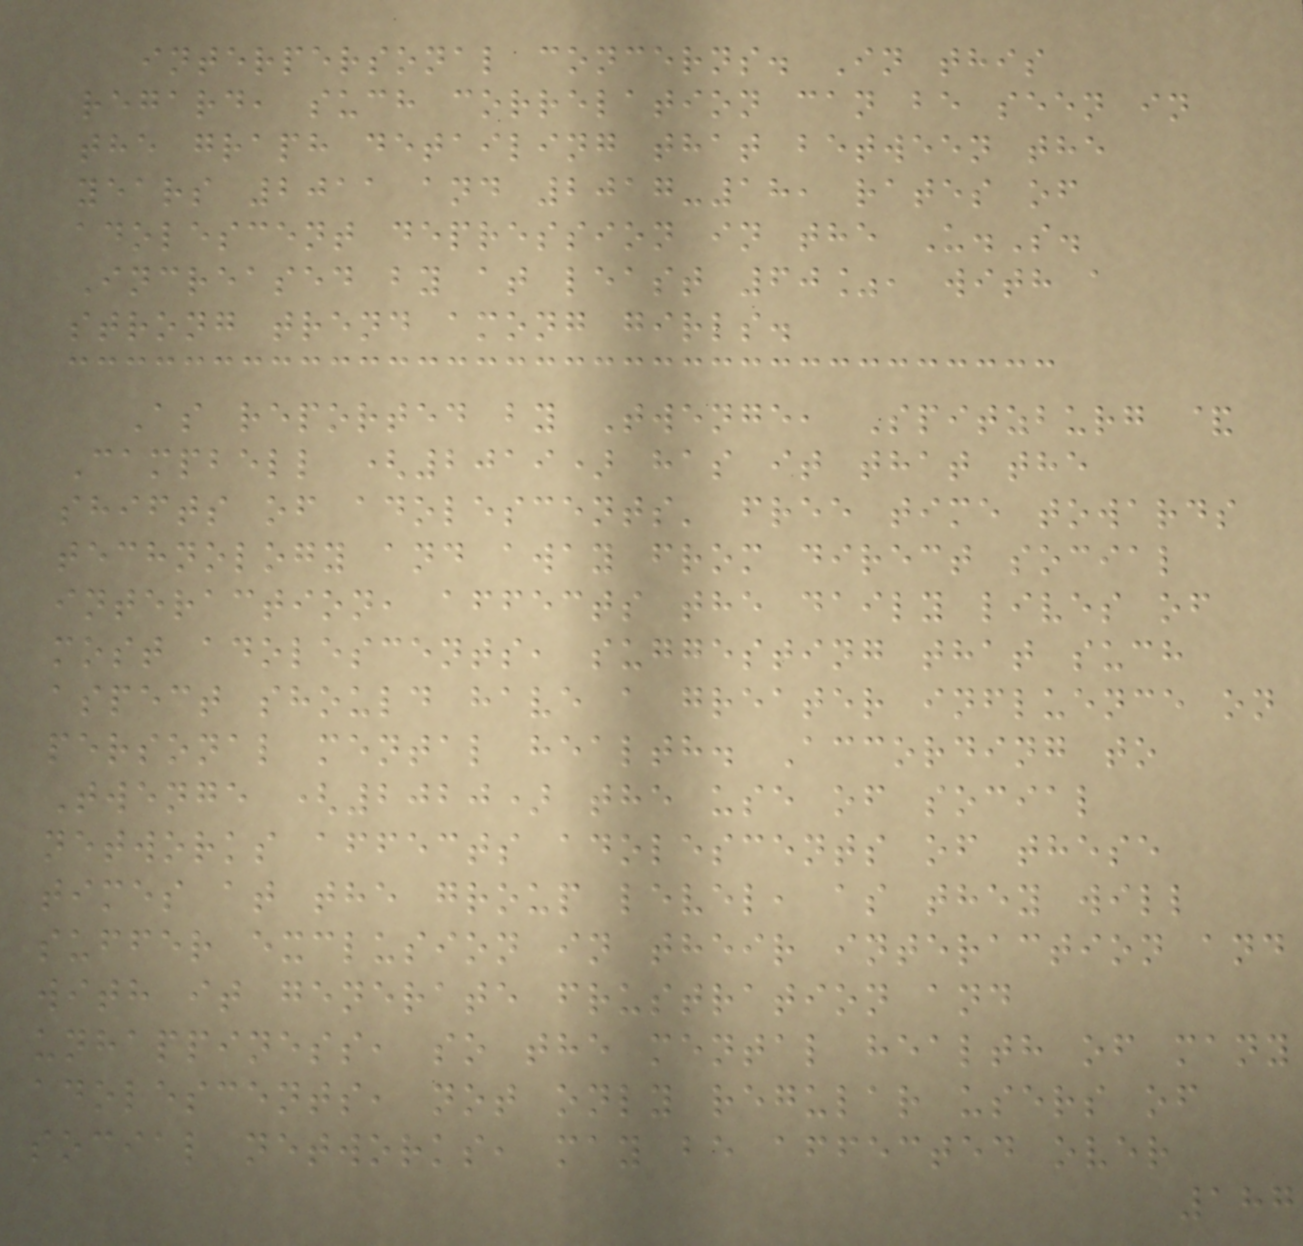interpersonal concerns. In this
regard, such correlation can be seen in
the graph detailing that between the
years 2011 and 2017-18, rates of
adolescent depression in the U.S.
Increased by at least 60%, with a
strong trend among girls.
As reported by Twenge, Spitzburg &
Campbell (2019) has it that the
shifts of adolescents' free time towards
technology and away from direct social
interaction, affects the daily lives of
most adolescents, suggesting that such
aspect should have a greater influence on
personal mental health. According to
Twenge (2020) the use of social
networks affects adolescents of these
times at the group level, as they will
suffer exclusion in their interaction and
with it generate frustration and
unhappiness, so the mental health of many
adolescents, not only regular users of
social networks, may be affected over
187
